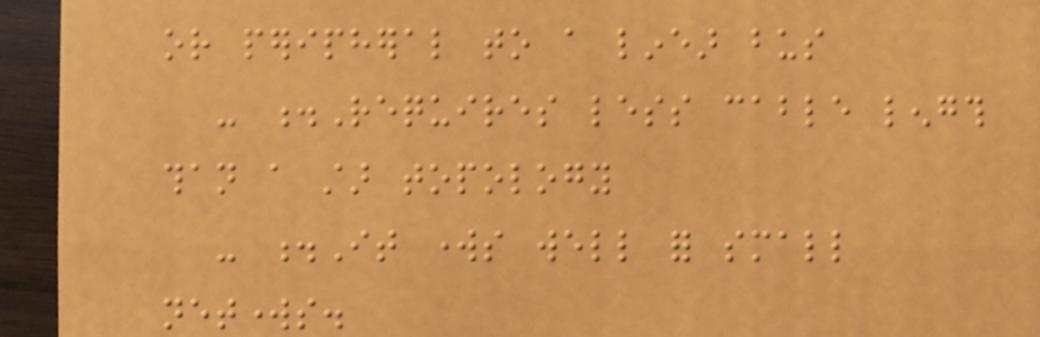or peripheral to a linear bus
- .Requires less cable length
than a star topology
- .It works well for small
networks.
